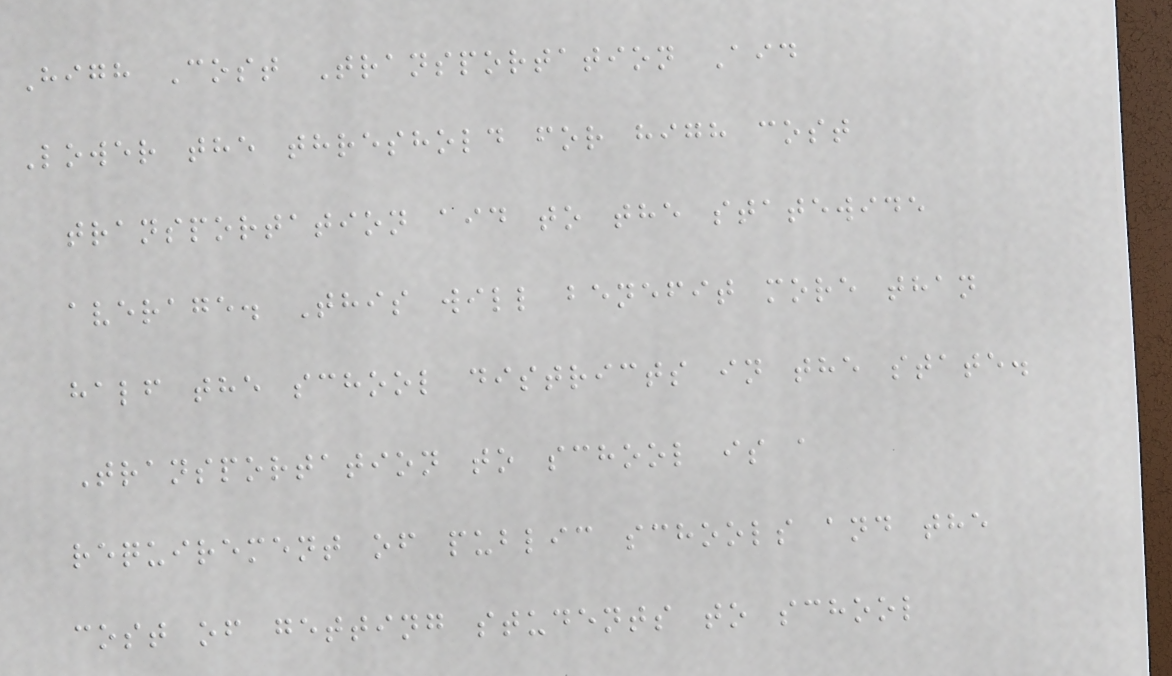High Cost Transportation Aid
Lower the threshold for high cost
transportation aid to the statewide
average. This will benefit more than
half the school districts in the state.
Transportation to school is a
requirement of public schools and the
cost of getting students to school
